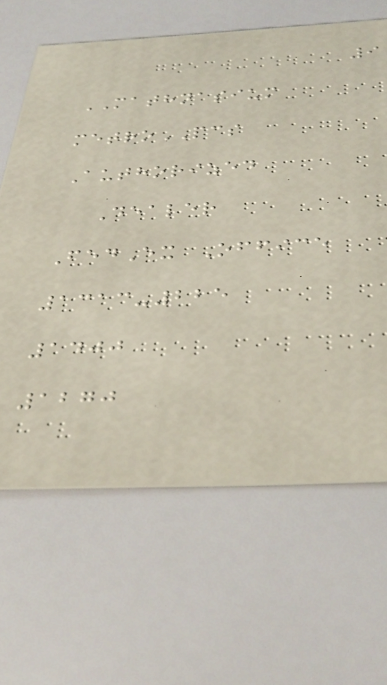9
MATHNASIUM
metroPCS
Authorized
Dealer
FedEx Office
1313-225
1400
1270
